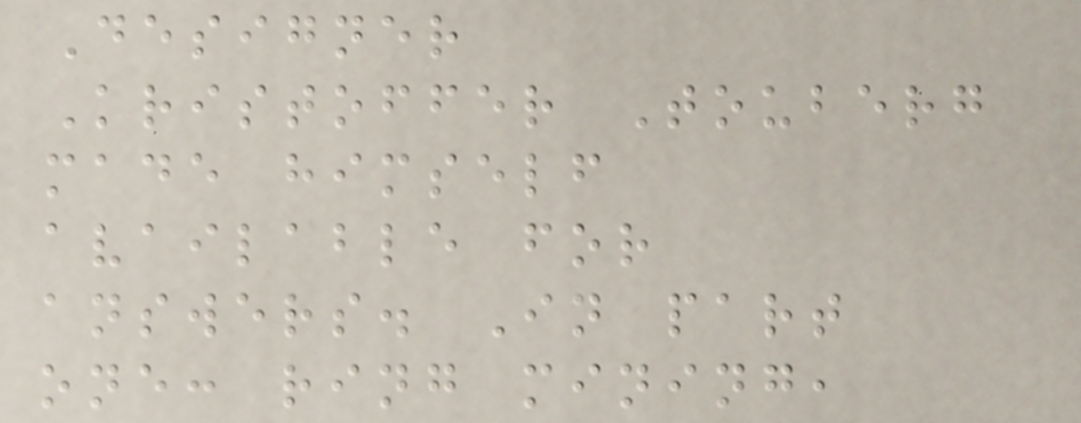Designer
Kristoffer Touberg
made himself
available for
answers. In part
one: ring mining,
